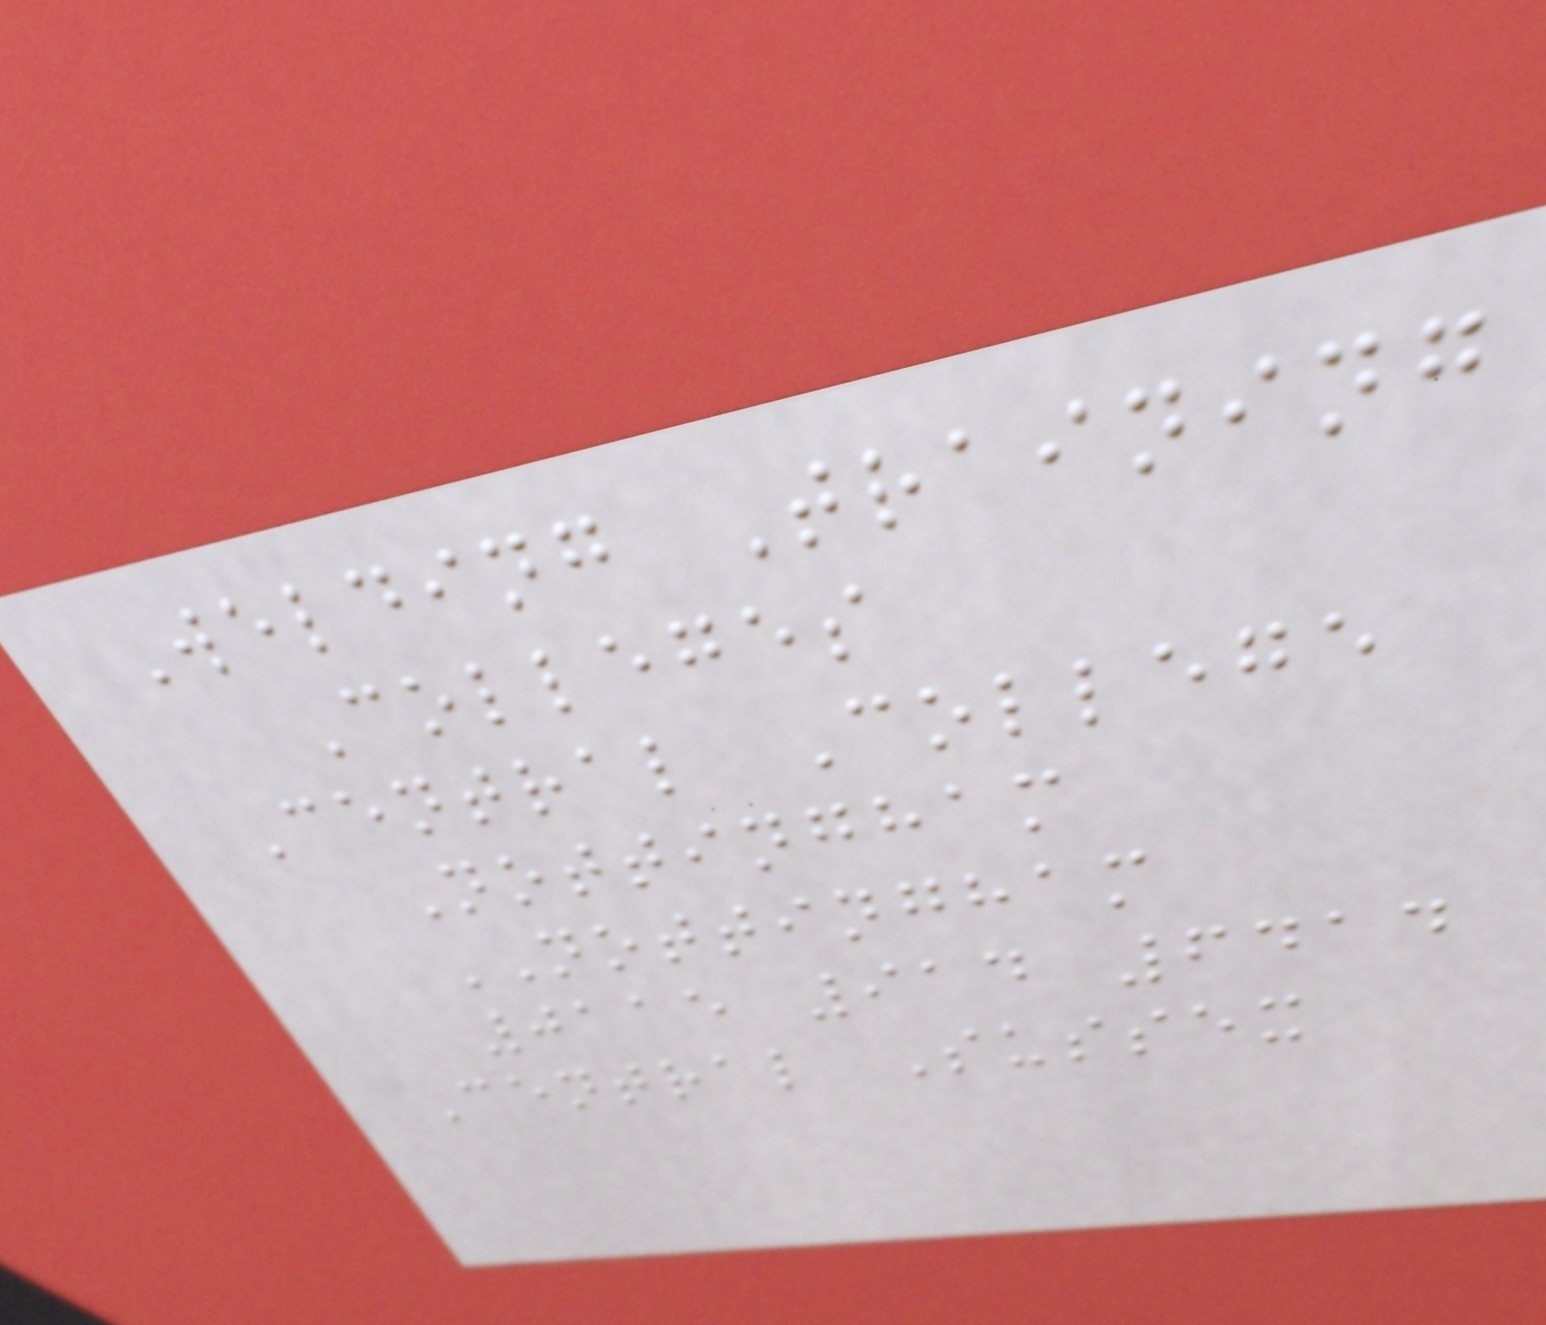Welding Training
Colleges
Central College
Nottingham
NOTTINGHAM
0115 914 6414
Central Sussex
